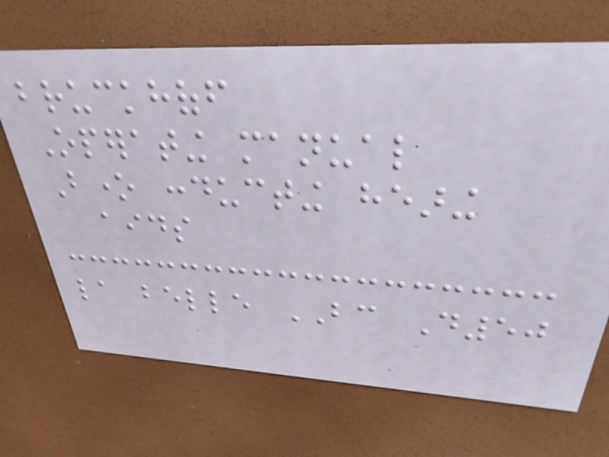bruckhoff
Operating manual
Bone conducting hearing
aids
la belle BC D50
